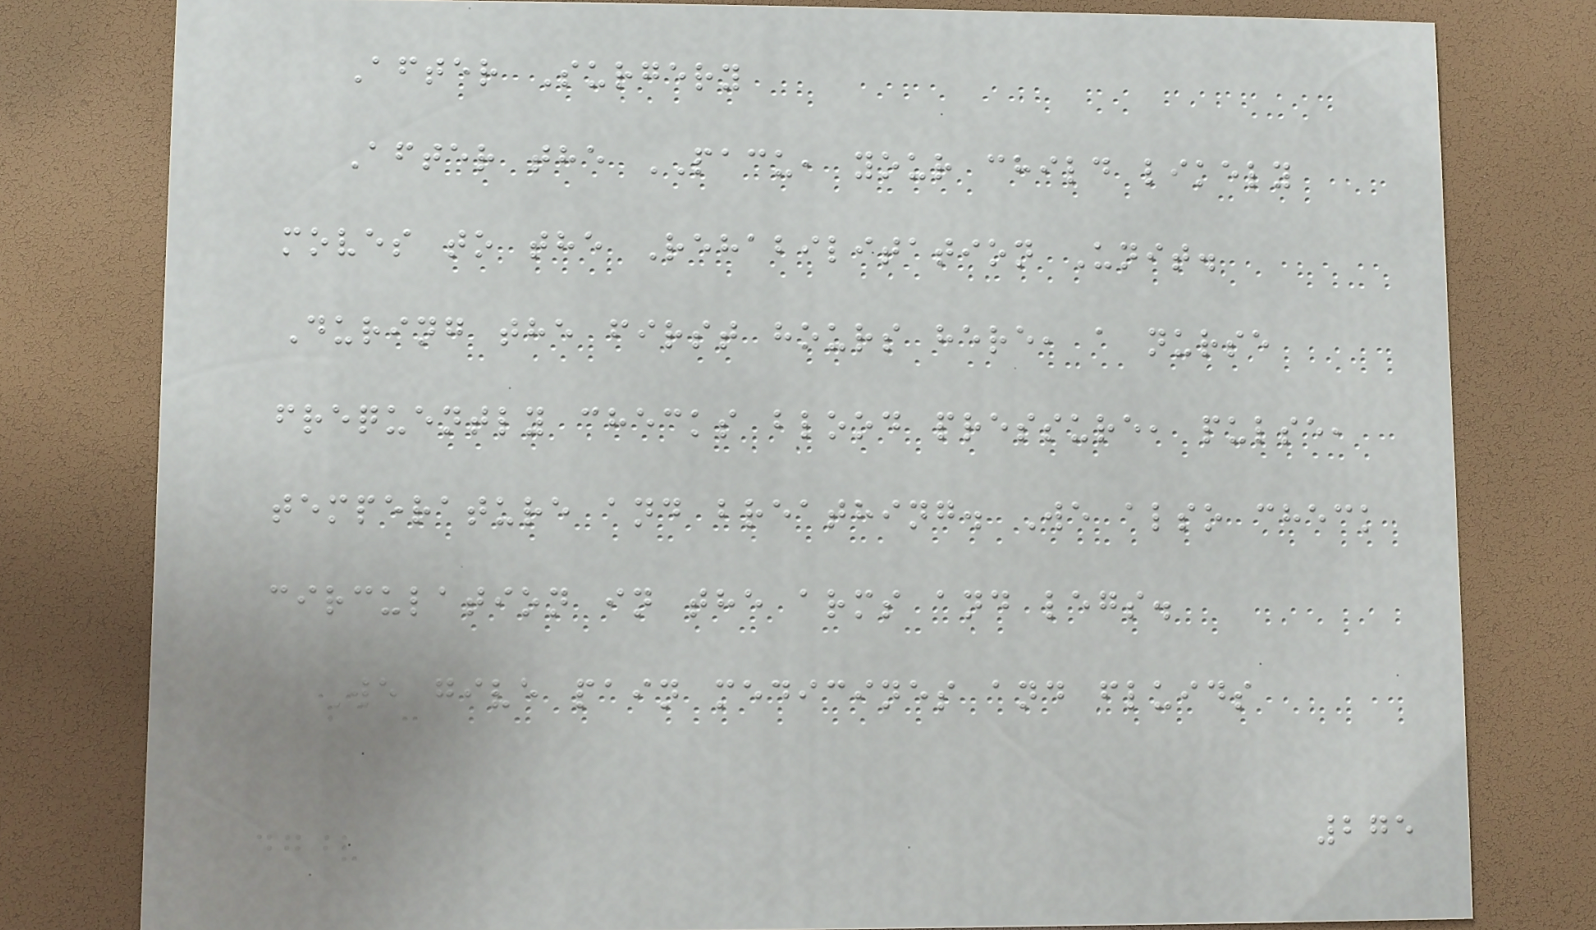After Surgery
After the PACU, your child likely
moves to the Rehabilitation Unit.
During the first hours here, a nurse
frequently checks blood pressure, pulse,
temperature and breathing. We also check
circulation in the arms and legs.
We give pain medicines and fluids
275
